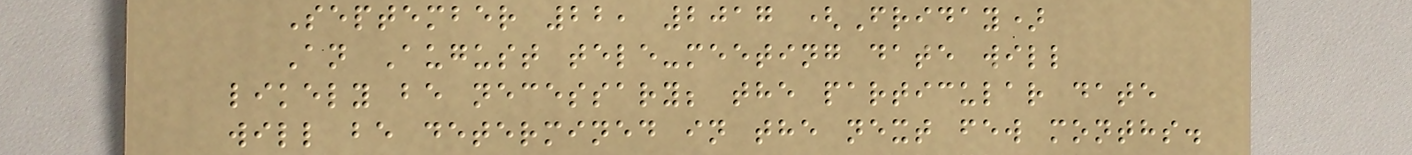September 22, 2017 (Friday)
An August tele-meeting date will
likely be necessary; the particular date
will be determined in the next few months.
